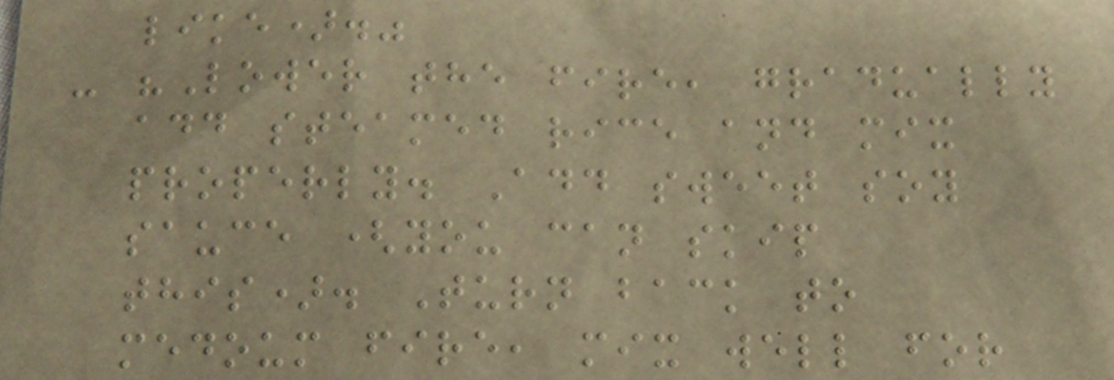like)."
- "Lower the fire, gradually
add steamed rice and mix
properly. Add sweet soy
sauce (you can skip
this). Turn back to
medoum fire, mix well for
